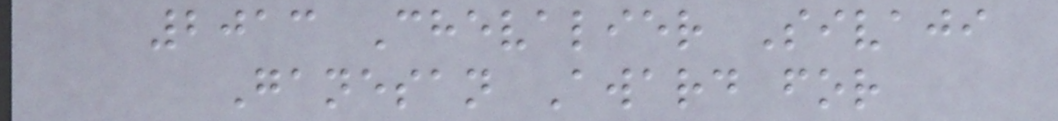2013 Chevalier Sivaji
Ganesan Award for
